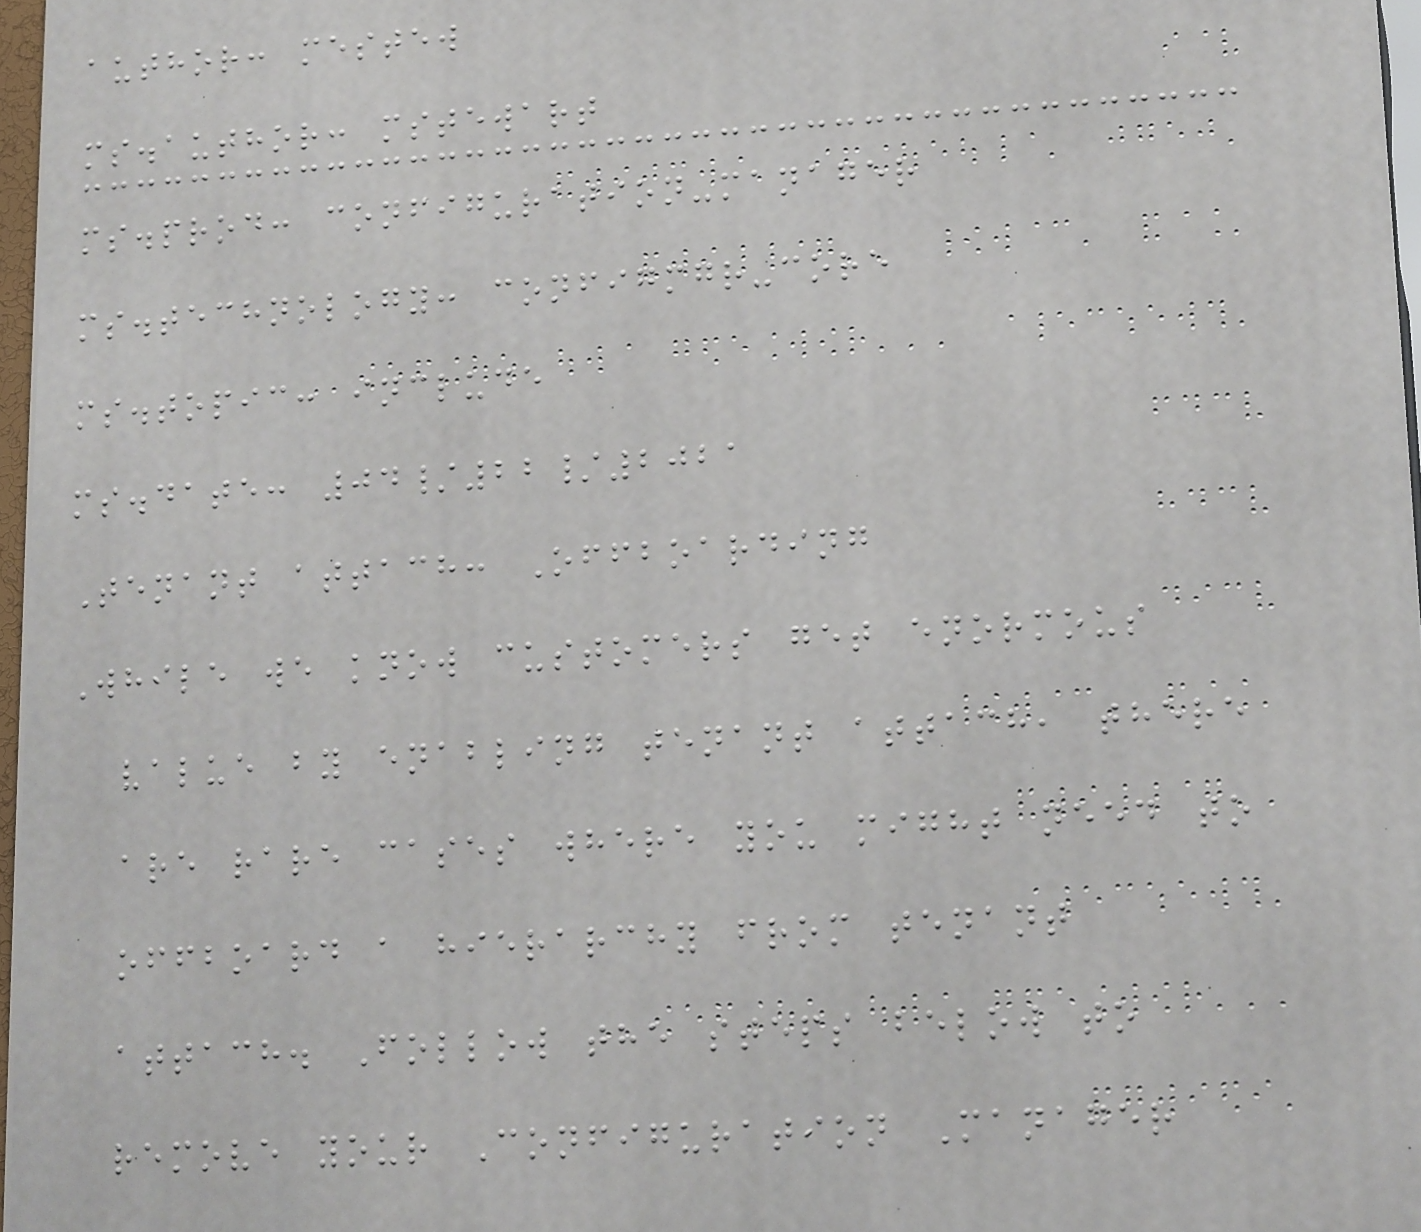author: mestew
ms.author: mstewart
ms.prod: configuration-manager
ms.technology: configmgr-core
ms.topic: include
ms.date: 04/22/2021
Tenant attach: Offboarding
While we know customers get enormous
value by enabling tenant attach, there
are rare cases where you might need to
offboard a hierarchy from tenant
attach. Follow the steps below to
remove your Configuration Manager
